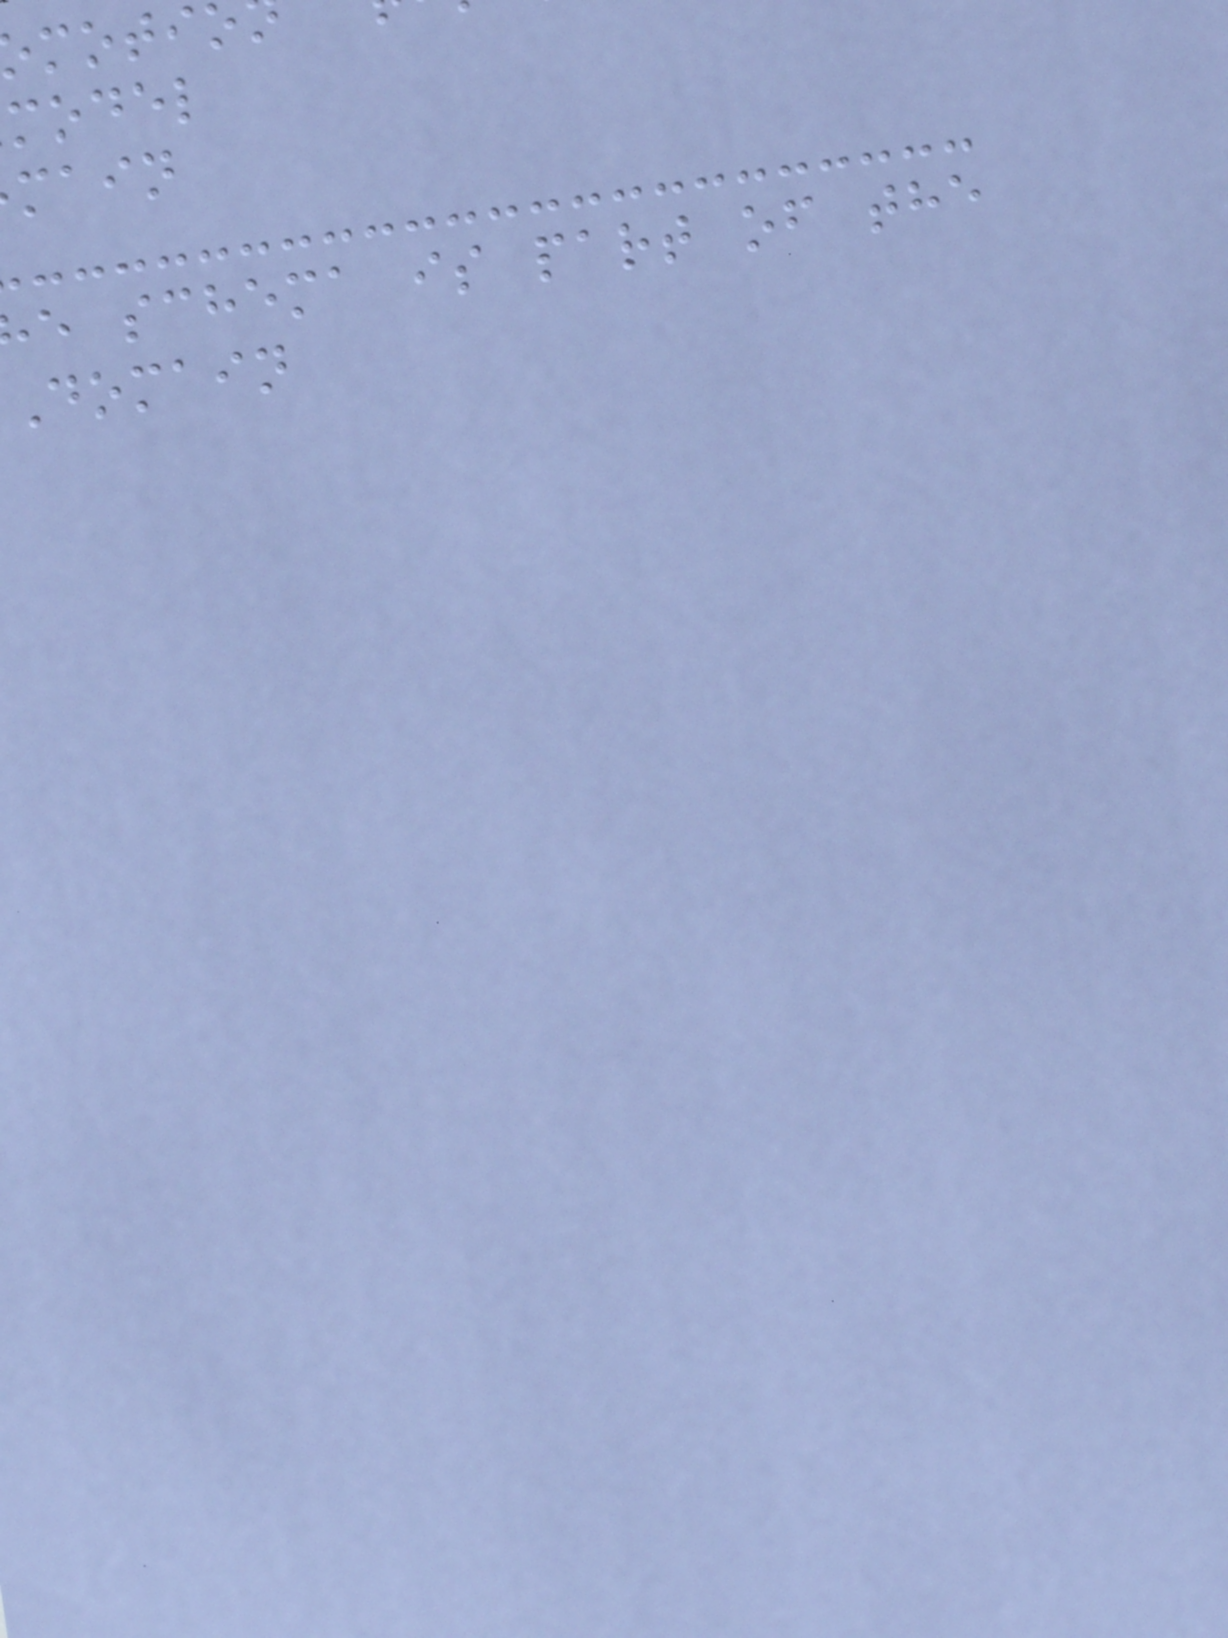model
main
e schema is part of the
Domain
